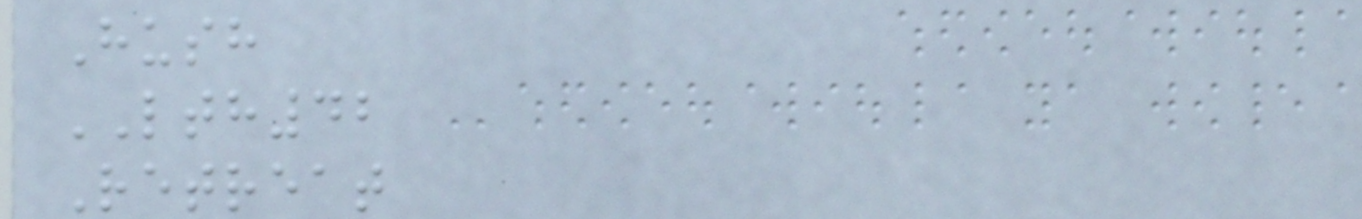Hush
LTH42
Retreat
